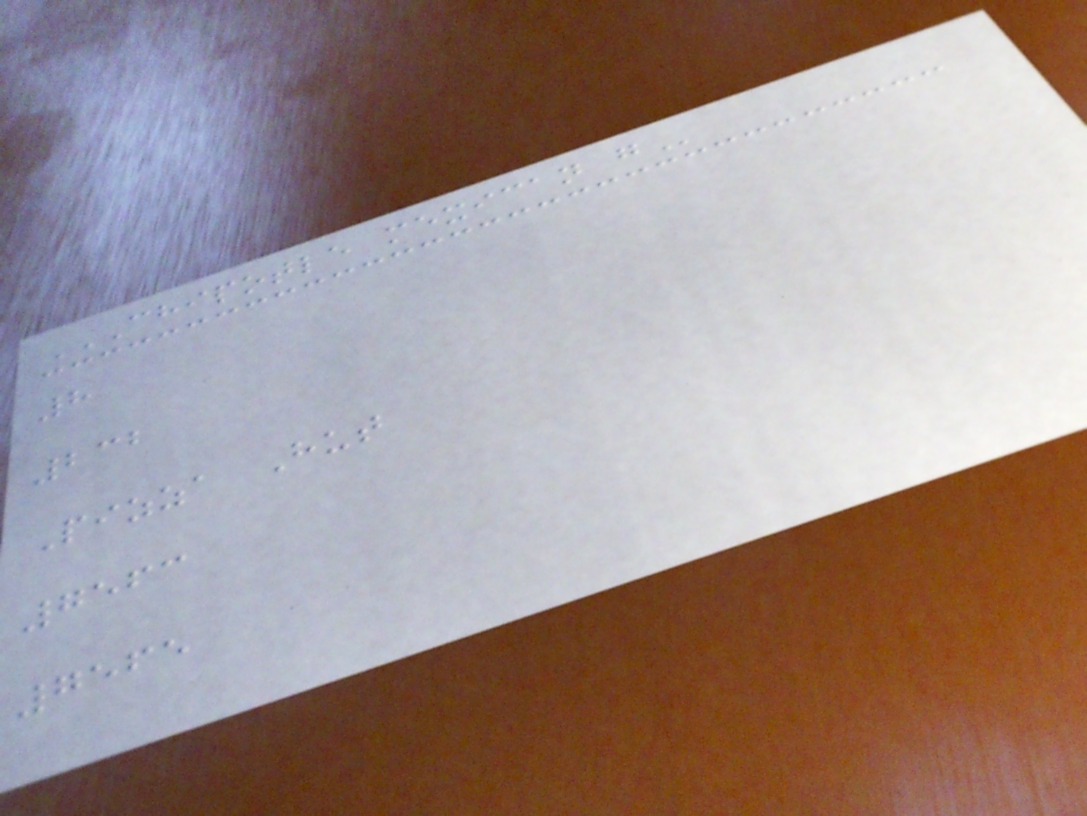CHIPOTLE MEXICAN G
8
232
Pizza Hut
7563
7565
